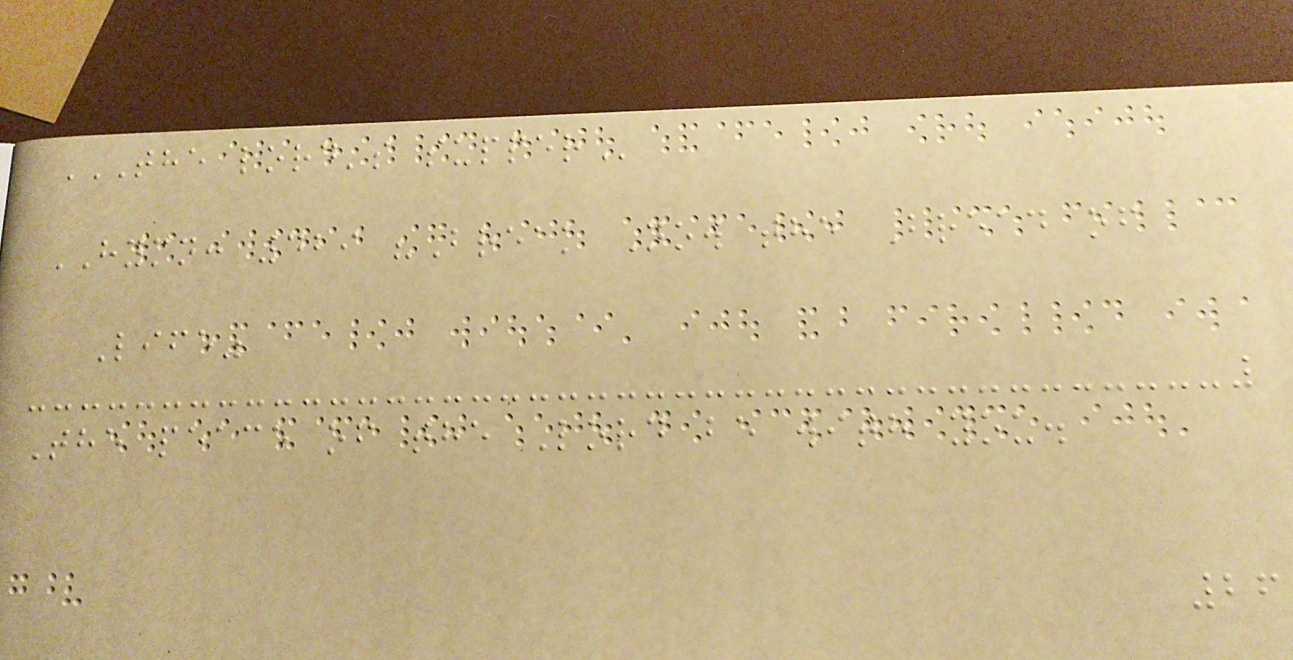THE LORD'S SUPPER
HYMN: 429 "Break Now the Bread of
Life"
The peace of the Lord be with you.
26
